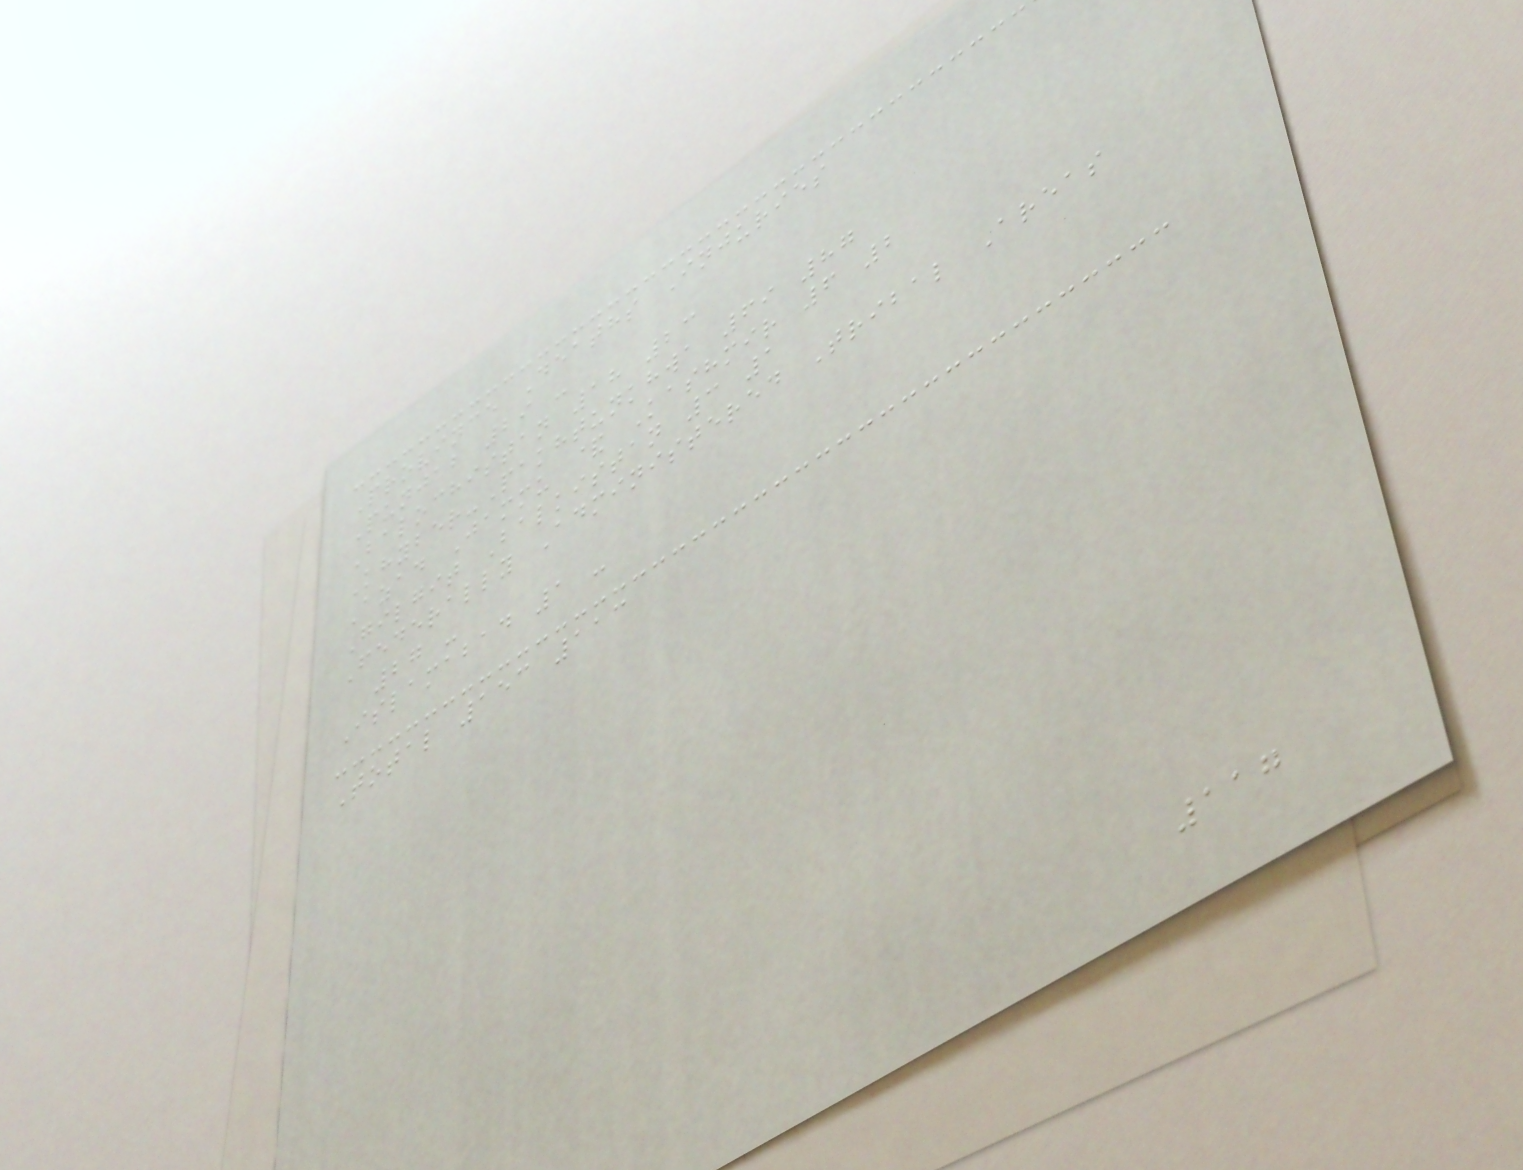Province Deaths Injuries
Punjab 29 -
Balochistan 18 23
Khyber-Pakhtunkhwa 69 87
Azad Jammu & Kashmir 6 2
Gilgit Balkistan 3 1
Federally Administered Tribal Areas
27 -
Islamabad 1 -
Total 153 113
117
